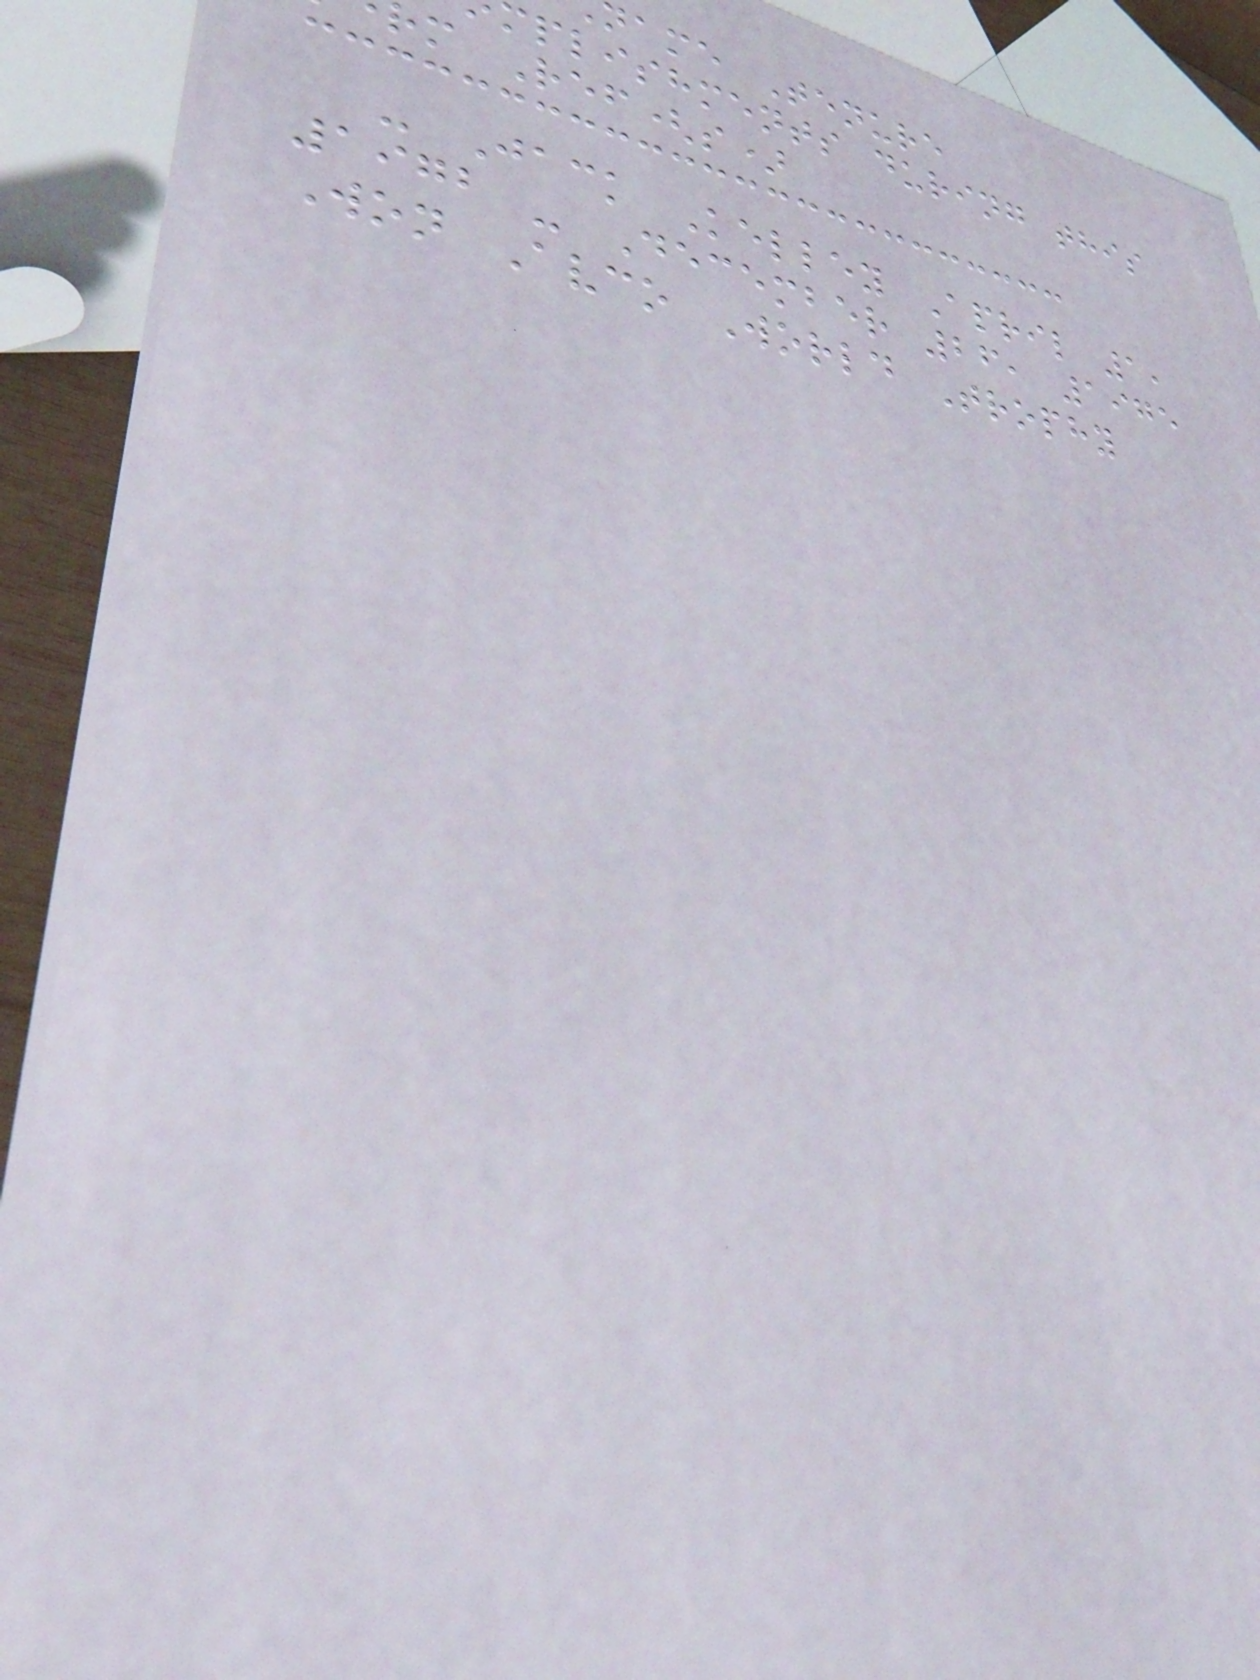name Tenure
plishments during this
m Ref(s)
- Jack Kelley April 1,
1972 - December 26, 1975
Won Avco World Trophy
